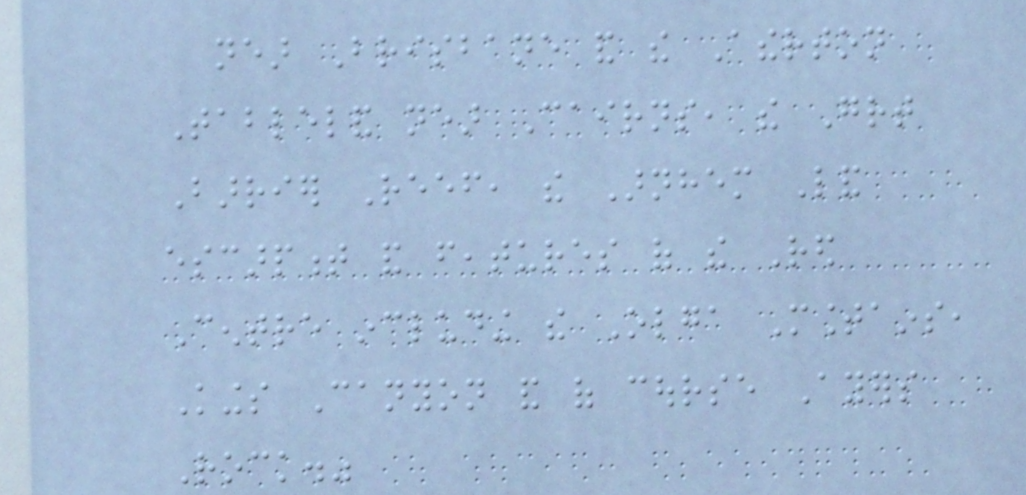near Brisbane and the Atherton
Tableland near Cairns, the Great
Barrier Reef, the Arnhem Land
escarpment and features of the Red
Centre including the Olga Mountains,
Kings Canyon and of course Ayers
Rock."
